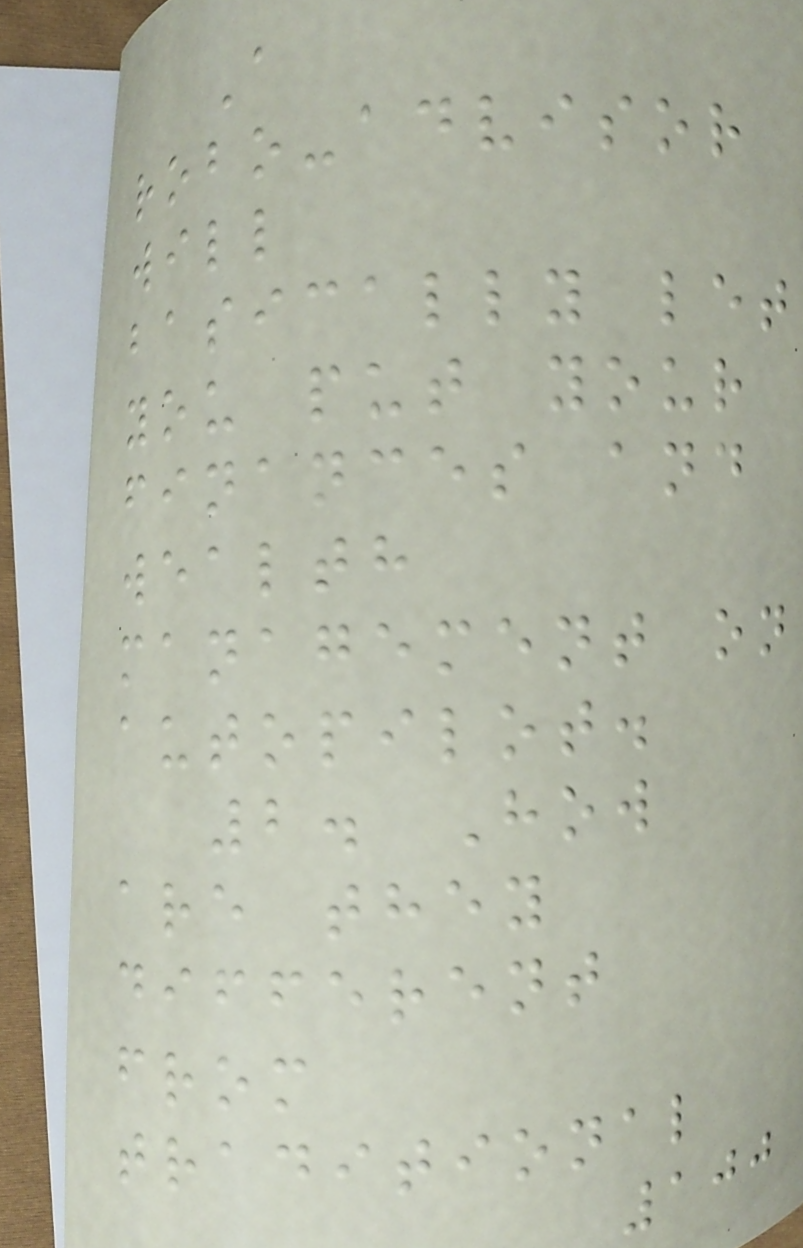A
robo-advisor
will
basically let
you put your
finances and
wealth
management on
autopilot.
2. How
are they
different
from
traditional
100
